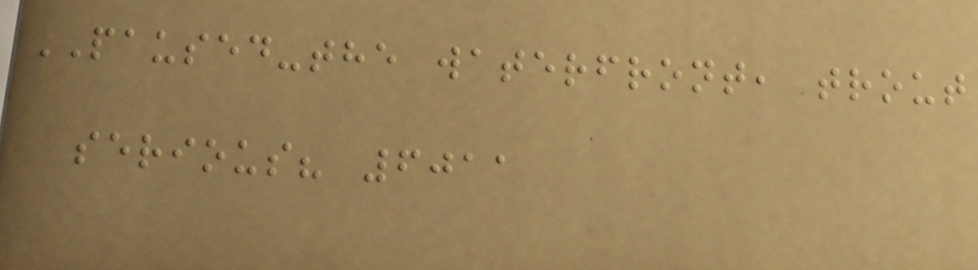PAUSED-the waterfront, trout
serious? 6011
